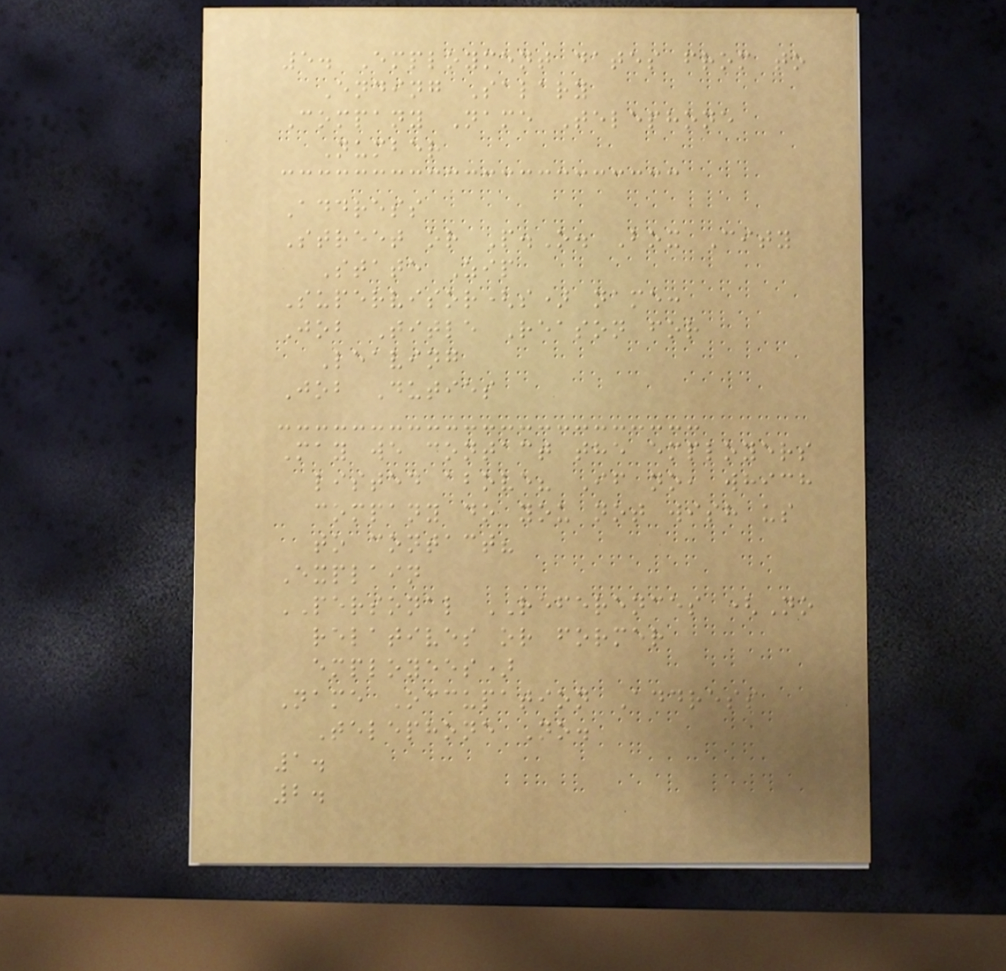5. Employment dates from to
Ending Salary
Company Name Telephone
Number
Address
Street or P.O. Box City
State Zip
Supervisor(s) name:
Job Title Reason for
Leaving
Job Duties
May we contact the employers
listed above? If no, which
company do you not wish us
to contact?
Explain
PERSONAL REFERENCES (No
relatives or former
employees)
Name Occupation Address
Telephone No.
1.
2.
